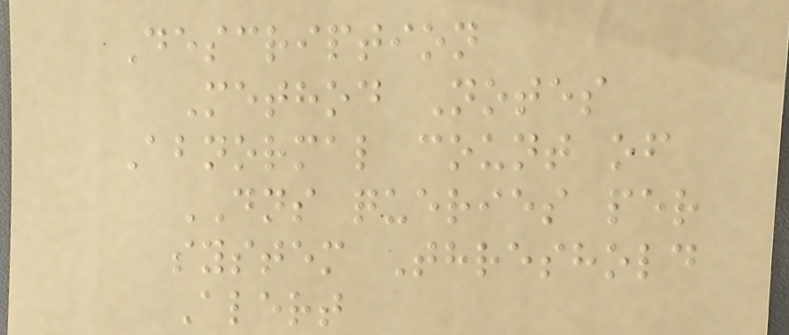Description
Method Notes
Abnormal count of
DNS queries per
system Threshold
Alert
